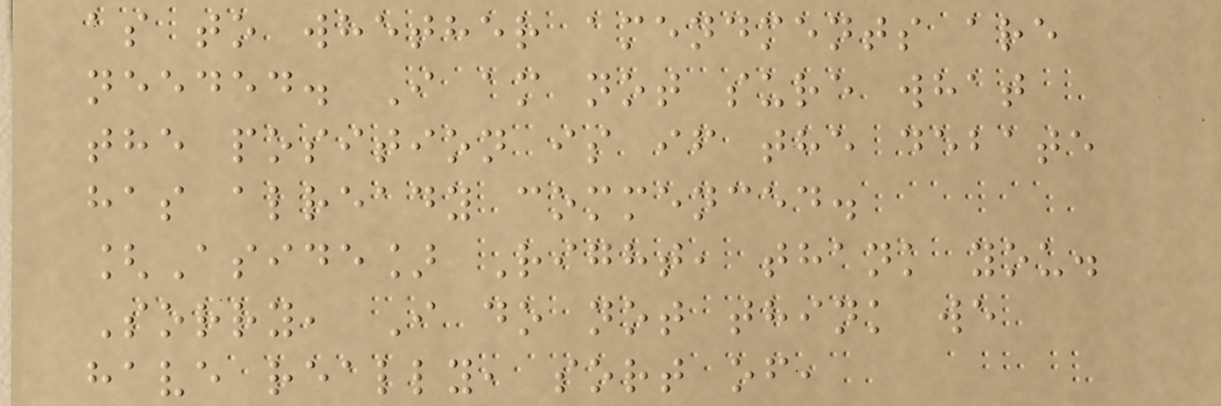as to whether amendments are
needed. I am not sure what
the position is if the debate
has already commenced.
[Aside] Right, thank you.
Sorry, I do not think we
have really, sort of,
